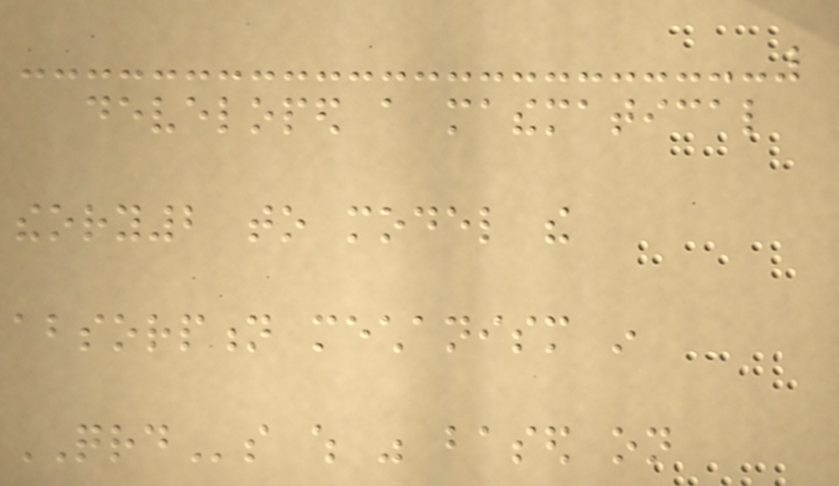developed a mathematical
theory2 to model the
absorption mechanism in
QRDs which was based on
